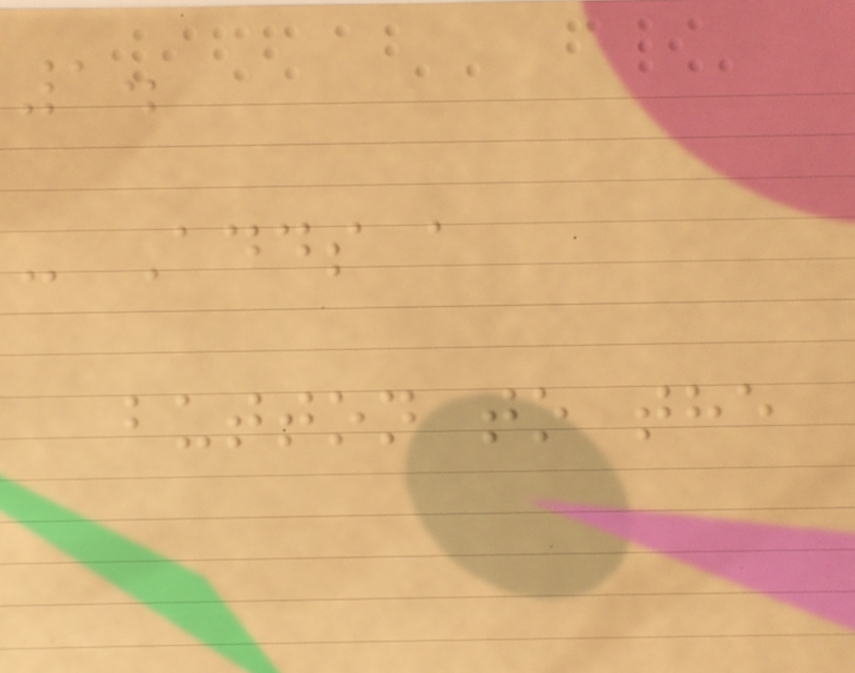1.
- Adds a
button to the
